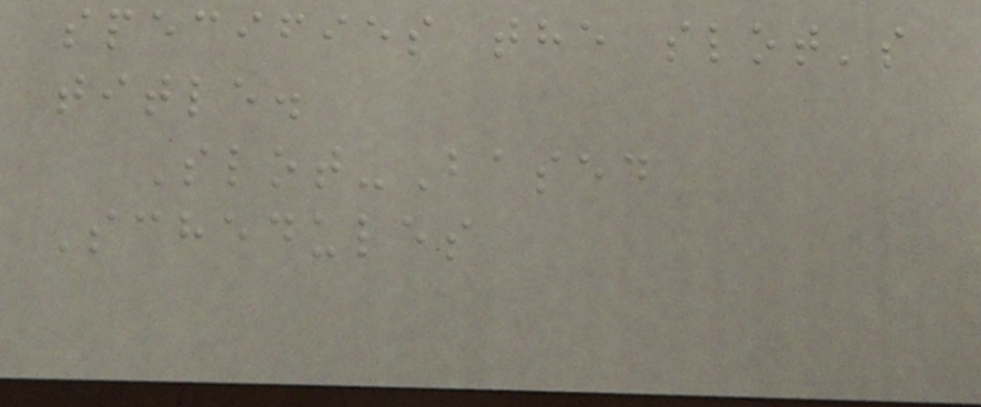specifies the slot's
title.
Slot-Based
Schedules
